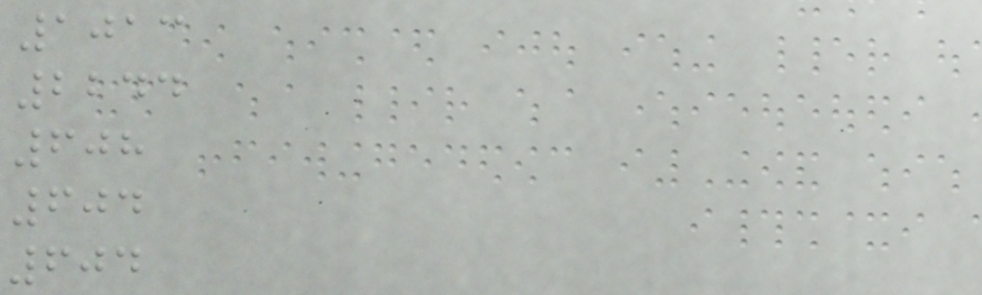1013
2244
608
604
604
